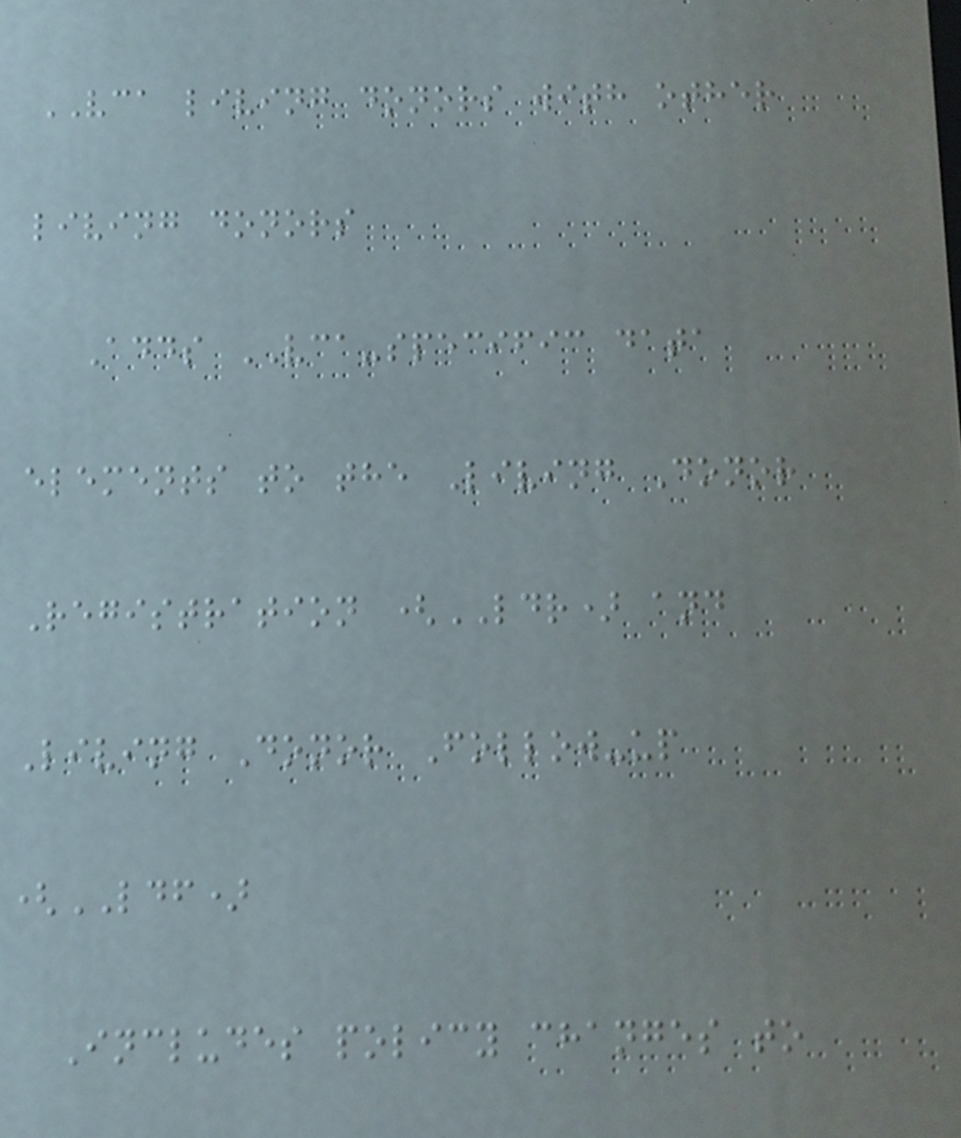VCA living donors with other
living donors
Adds VCA-specific data
elements to the Living Donor
Registration (LDR) and
Living Donor Follow-up
(LDF)
Includes policy changes to
